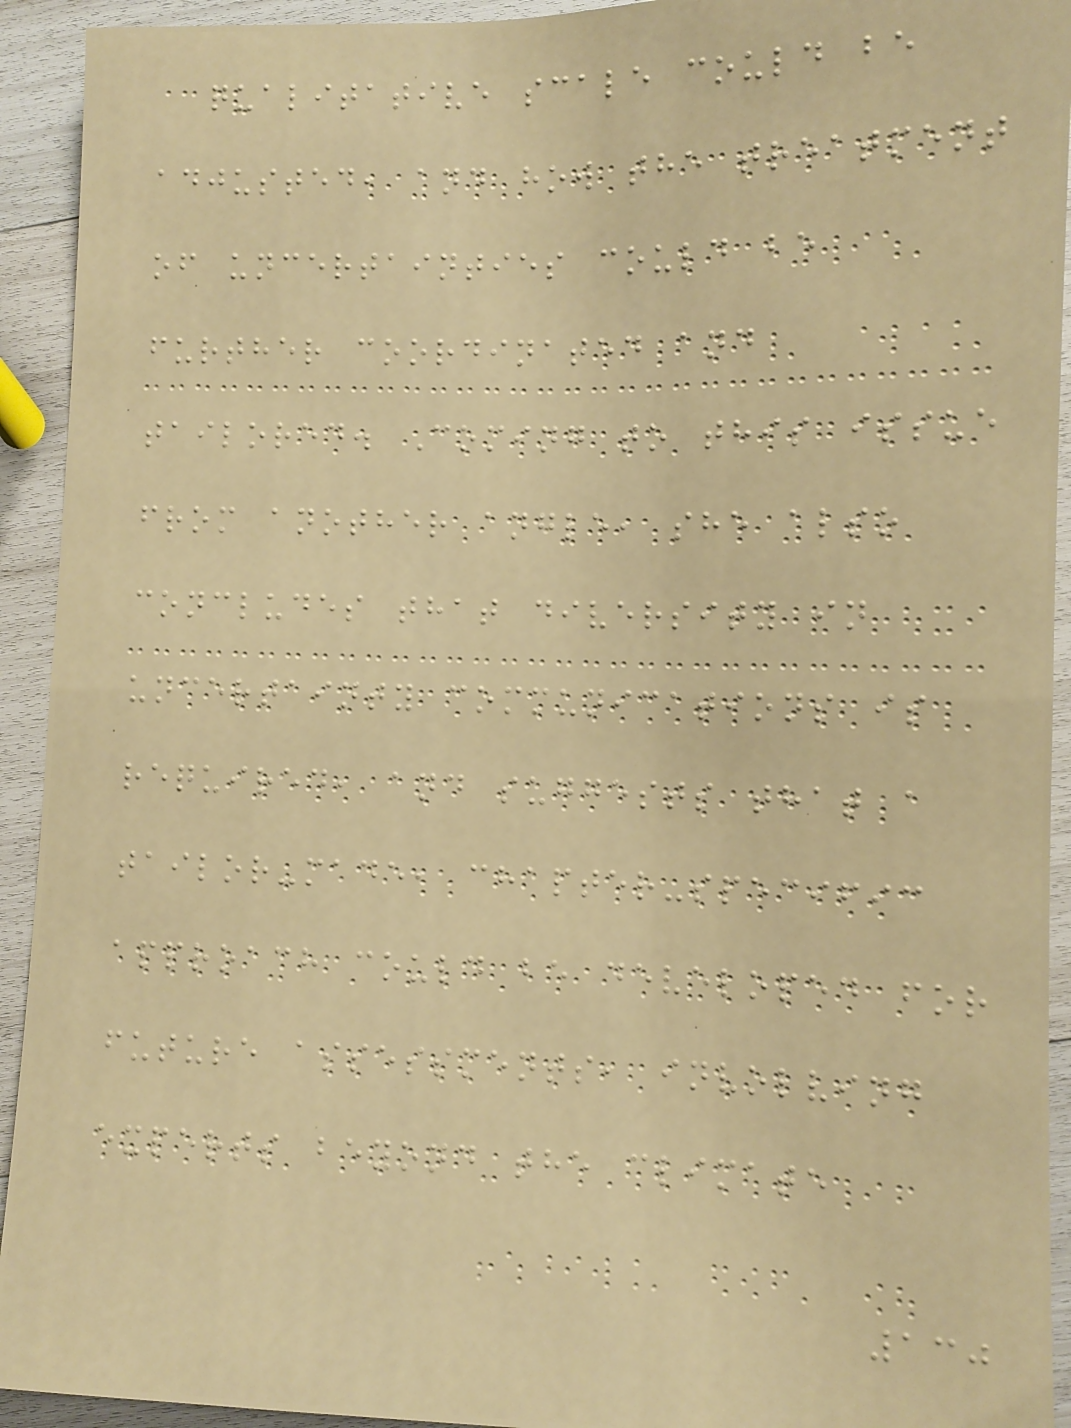qualitative scale could be
adjusted, and how the treatment
of uncertainties could be
further coordinated and
tailored. Coming to this issue
from another angle, she also
concludes that diversity in
uncertainty communications is
required, and suggests that a
tailor-made, chapter-specific
approach could be developed for
future assessments, involving
experts beyond the climate
130
